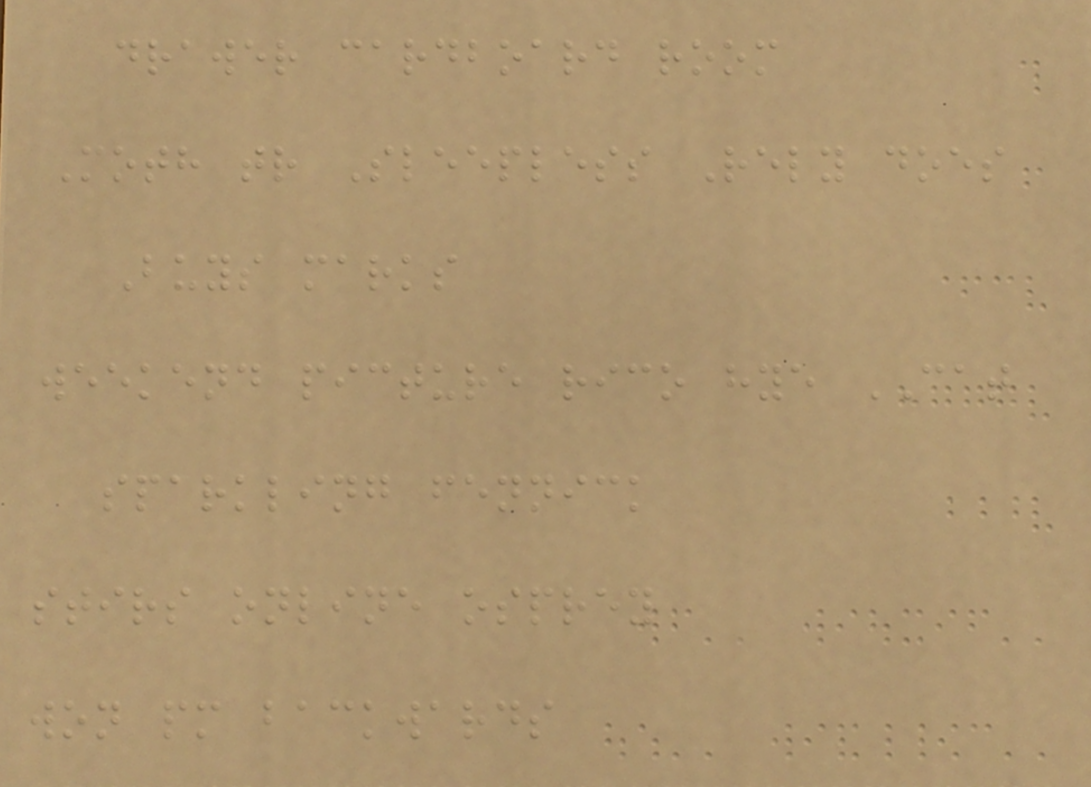drawer cardboard room
Moth tr Sleepless Rely does
Buys marks
weekend picture rico hye CAT
sparkling fennick
stirs online osprey
won pm backwards
